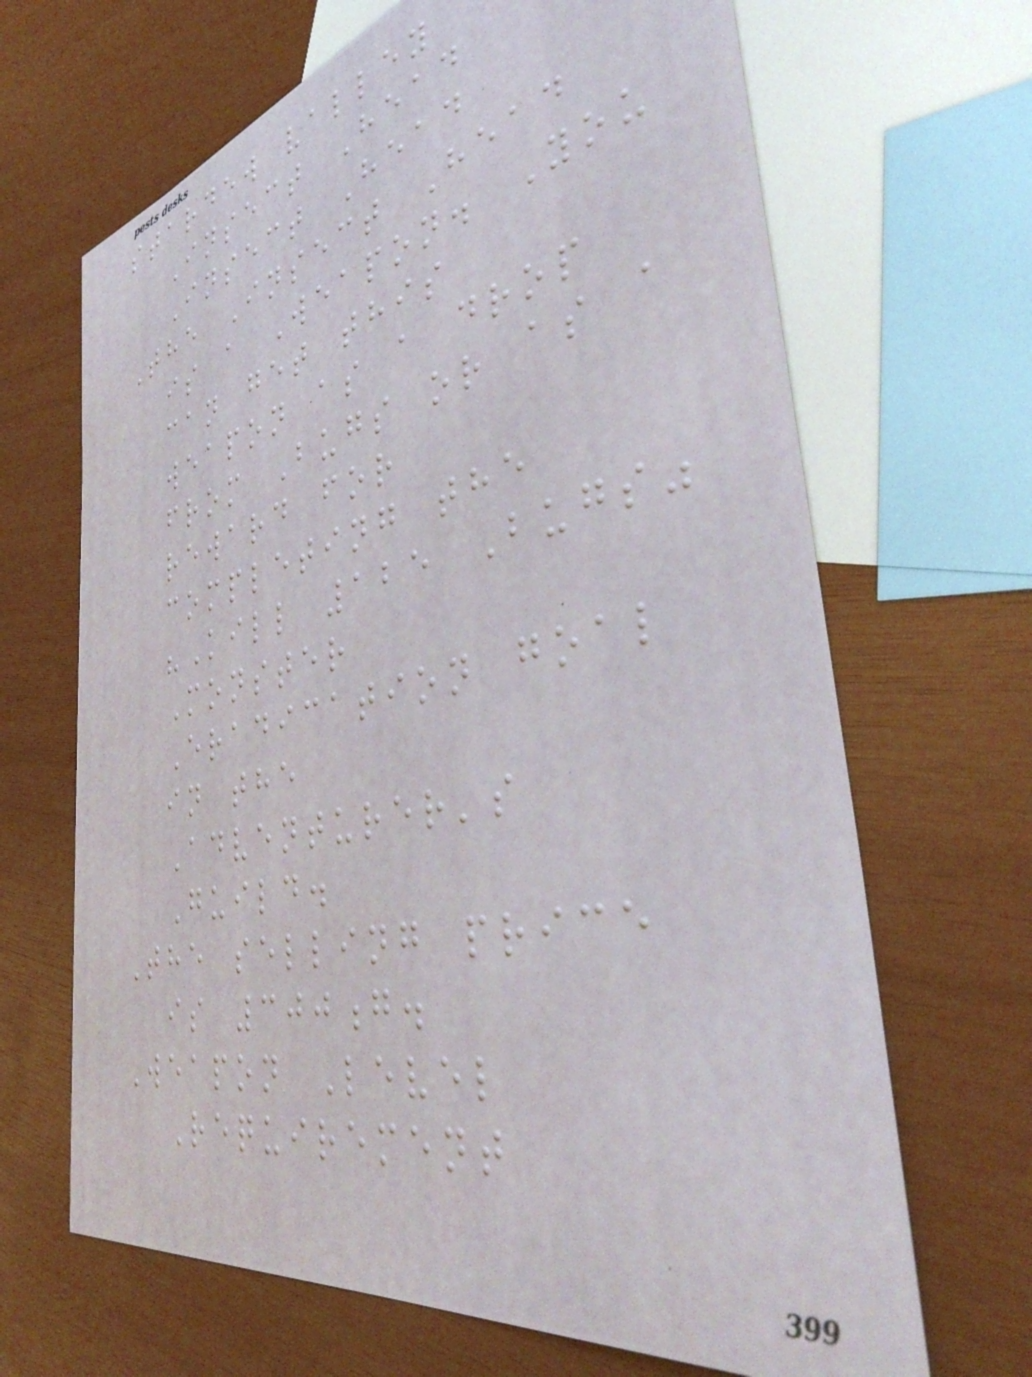stardew valley
Insect Head
Insect Head
The Insect Head
is a Weapon. You
can get this
weapon as a drop
from Bugs or as a
reward for
completing the
"Kill 125 Bugs"
Monster
Eradication goal
in the
Adventurer's
Guild.
The selling price
is 300g.
Weapon Level
Requirement
